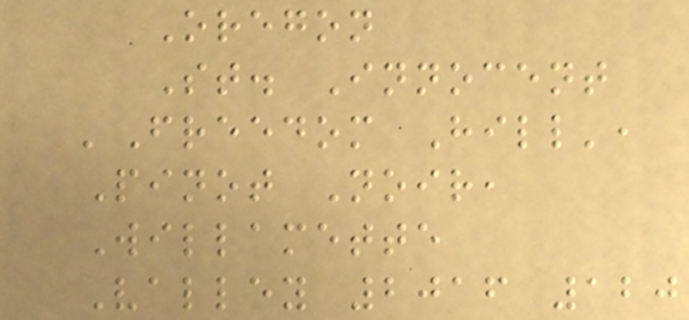Oregon
St. Innocent
'Freedom Hill',
Pinot Noir,
Willamette
Valley 2016 120
